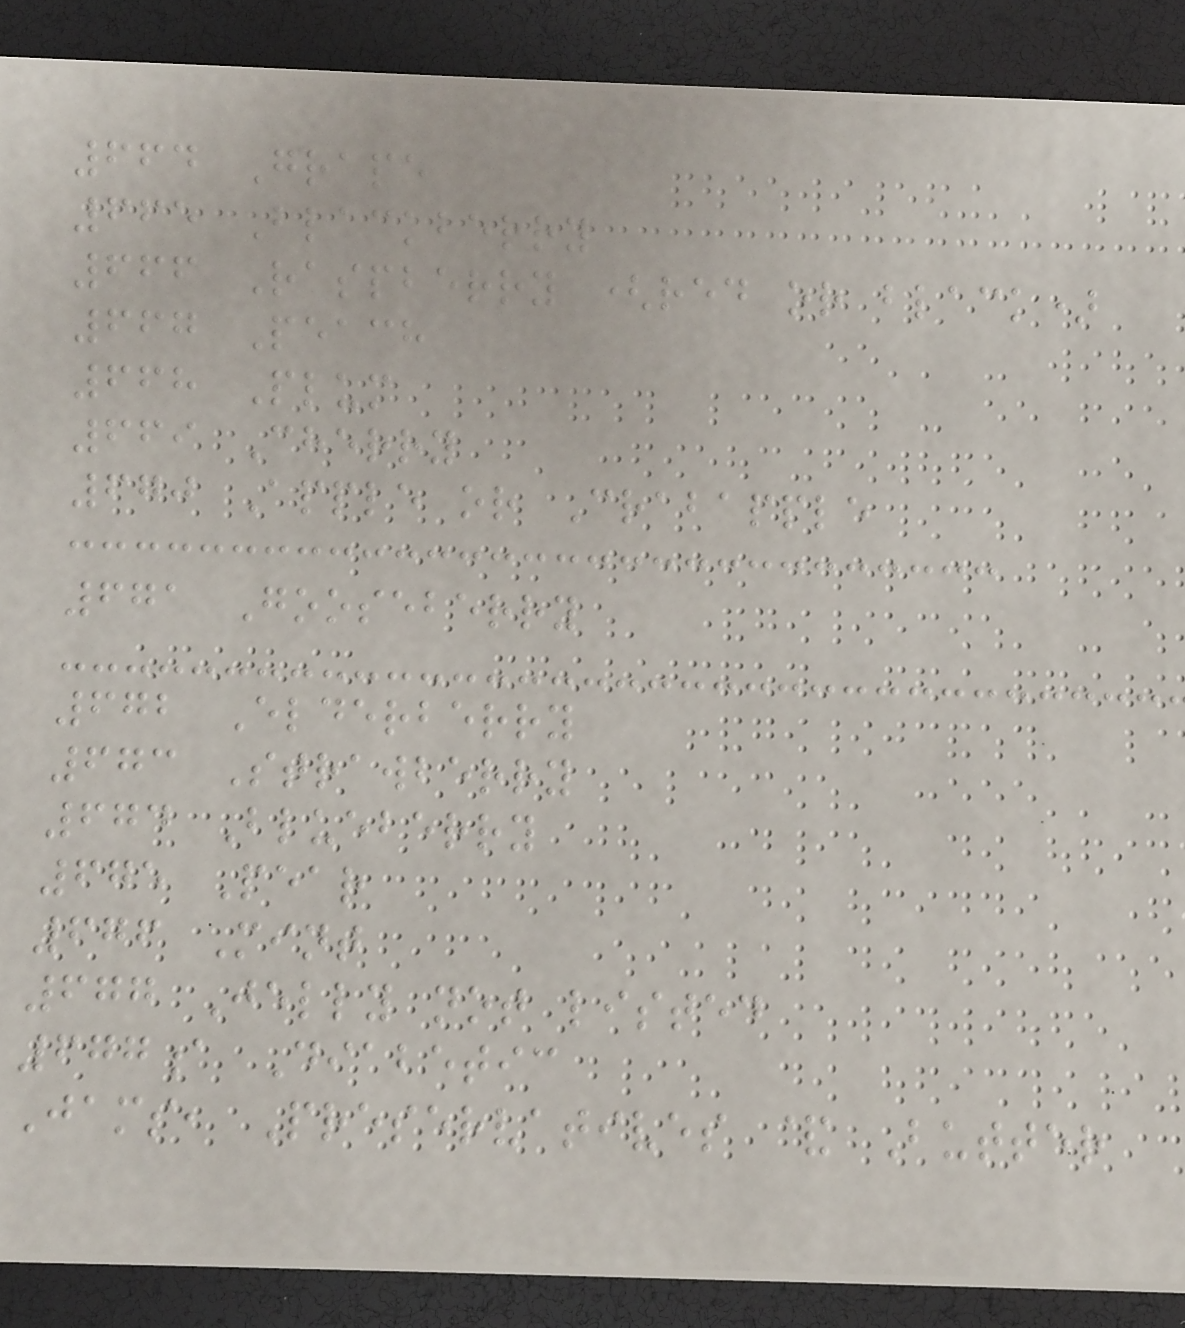664 Grape
665 Blackberry
666 Raspberry (red or black)
667 Peach
668 Plum
669 Cherry
670 Apple or Crabapple
671 Gooseberry
672 Elderberry
673 Strawberry
674 Blueberry
675 Pear
676 Mint
677 Jelly not listed
677a Diabetic
Jams, Preservatives & Butter
